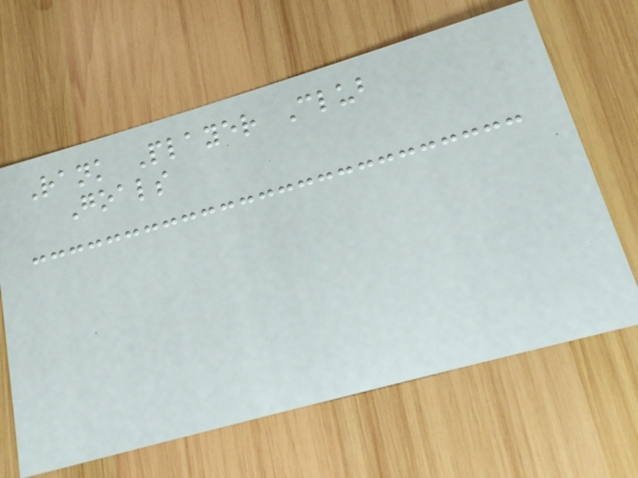Rank Player Club
Goals
